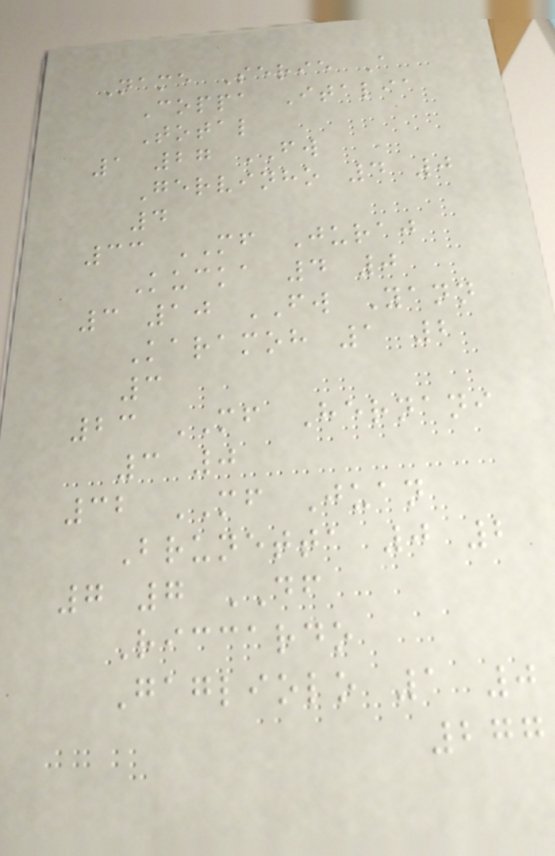Name Serie A
Coppa Italia
Total
1 27 FW
Gervinho 4 0
4
33 MF Juraj
Kucka 4 0
3 10 FW Yann
Karamoh 1 2
3
23 MF Hernani
3 0
32 MF Juan
Brunetta 0 2
7 7 DF
Riccardo
Gagliolo 1 0
277
